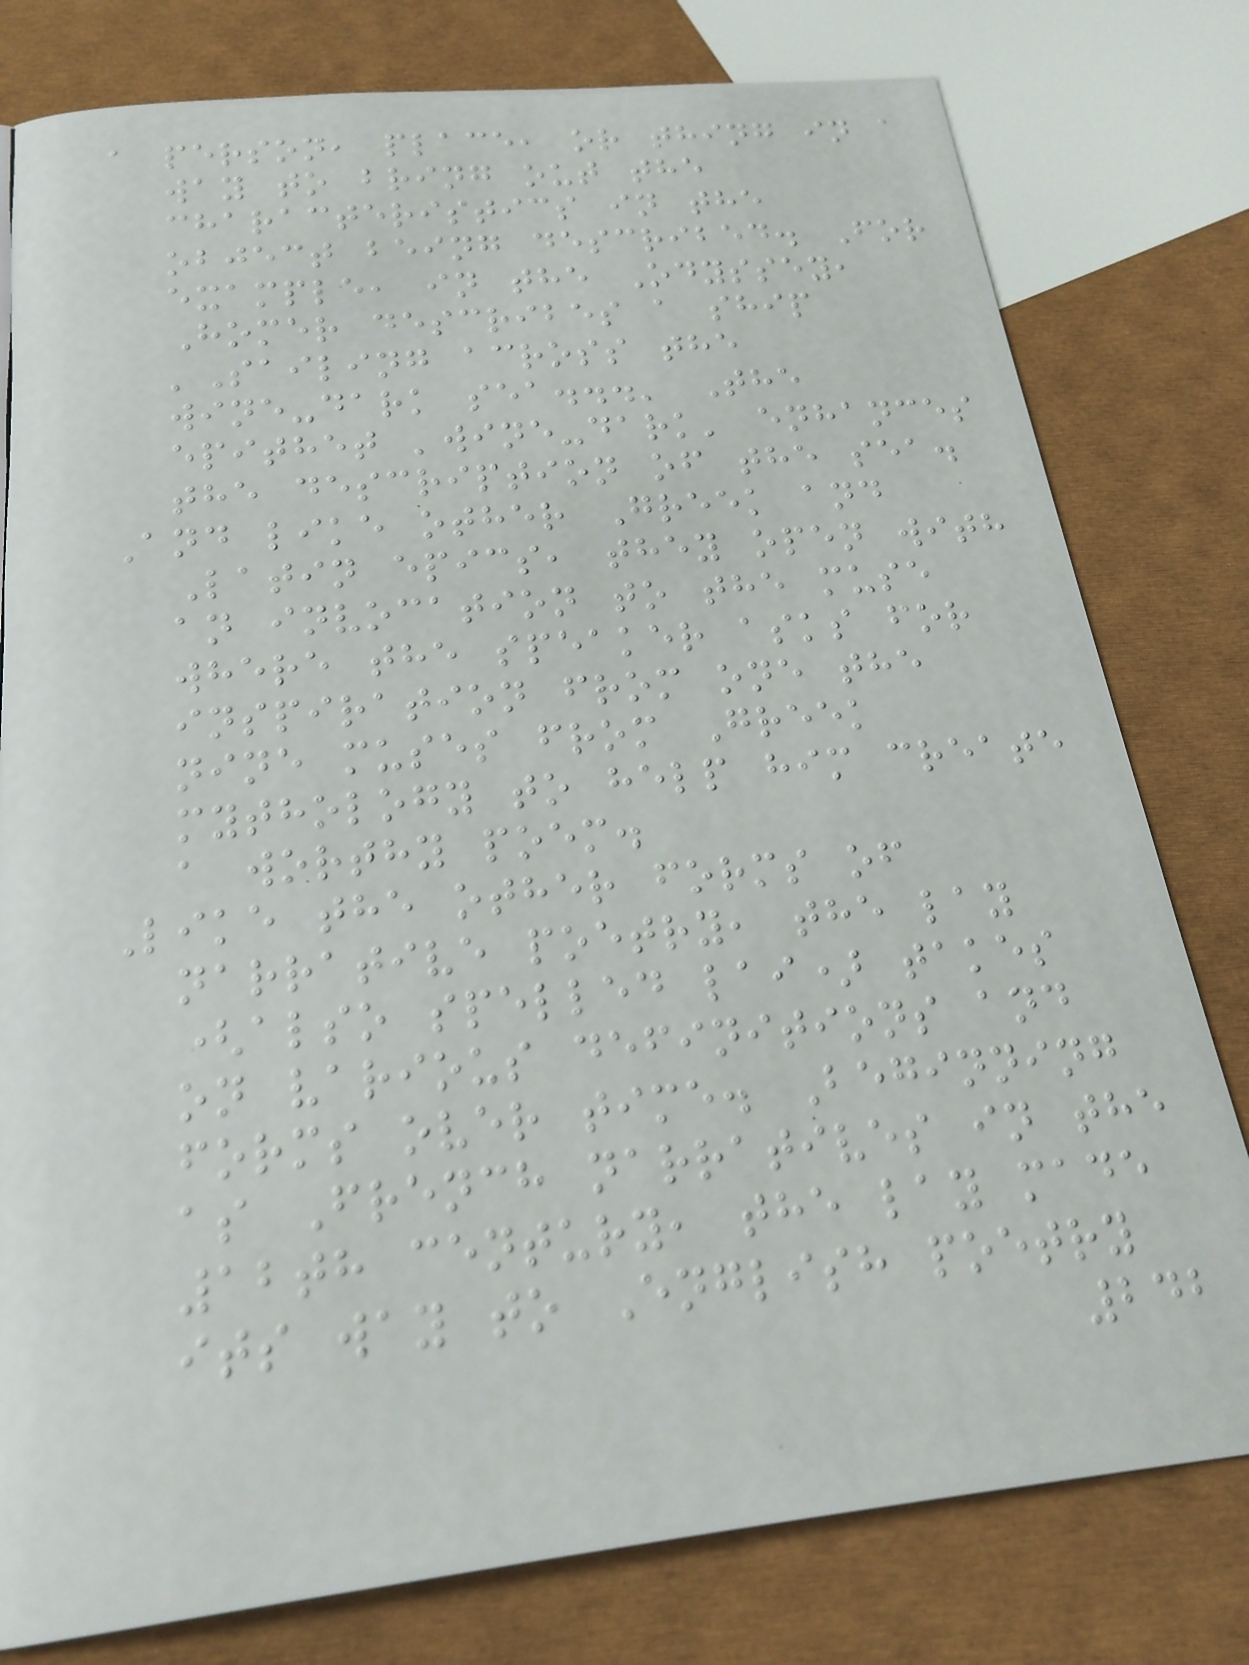a person, place, or thing in a
way to bring out the
characteristics in the
object being described. For
example, in the Odyssey,
Homer describes a ship
'Sailing across the
wine-dark sea...' The
epithet 'wine-dark' enhances
the description of the sea.
And like other Greek and
Latin epics, they open with
an invocation to the muse
where the speaker asks for
inspiration from one the
nine muses from Greek
mythology to help him create
a worthy poem.
Like the other forms of
narrative poetry, the lay
(also spelled lai) takes
on various definitions and
forms over time. Beginning
as French narratives in the
12th century, the lay made
its way to English poetry
242
